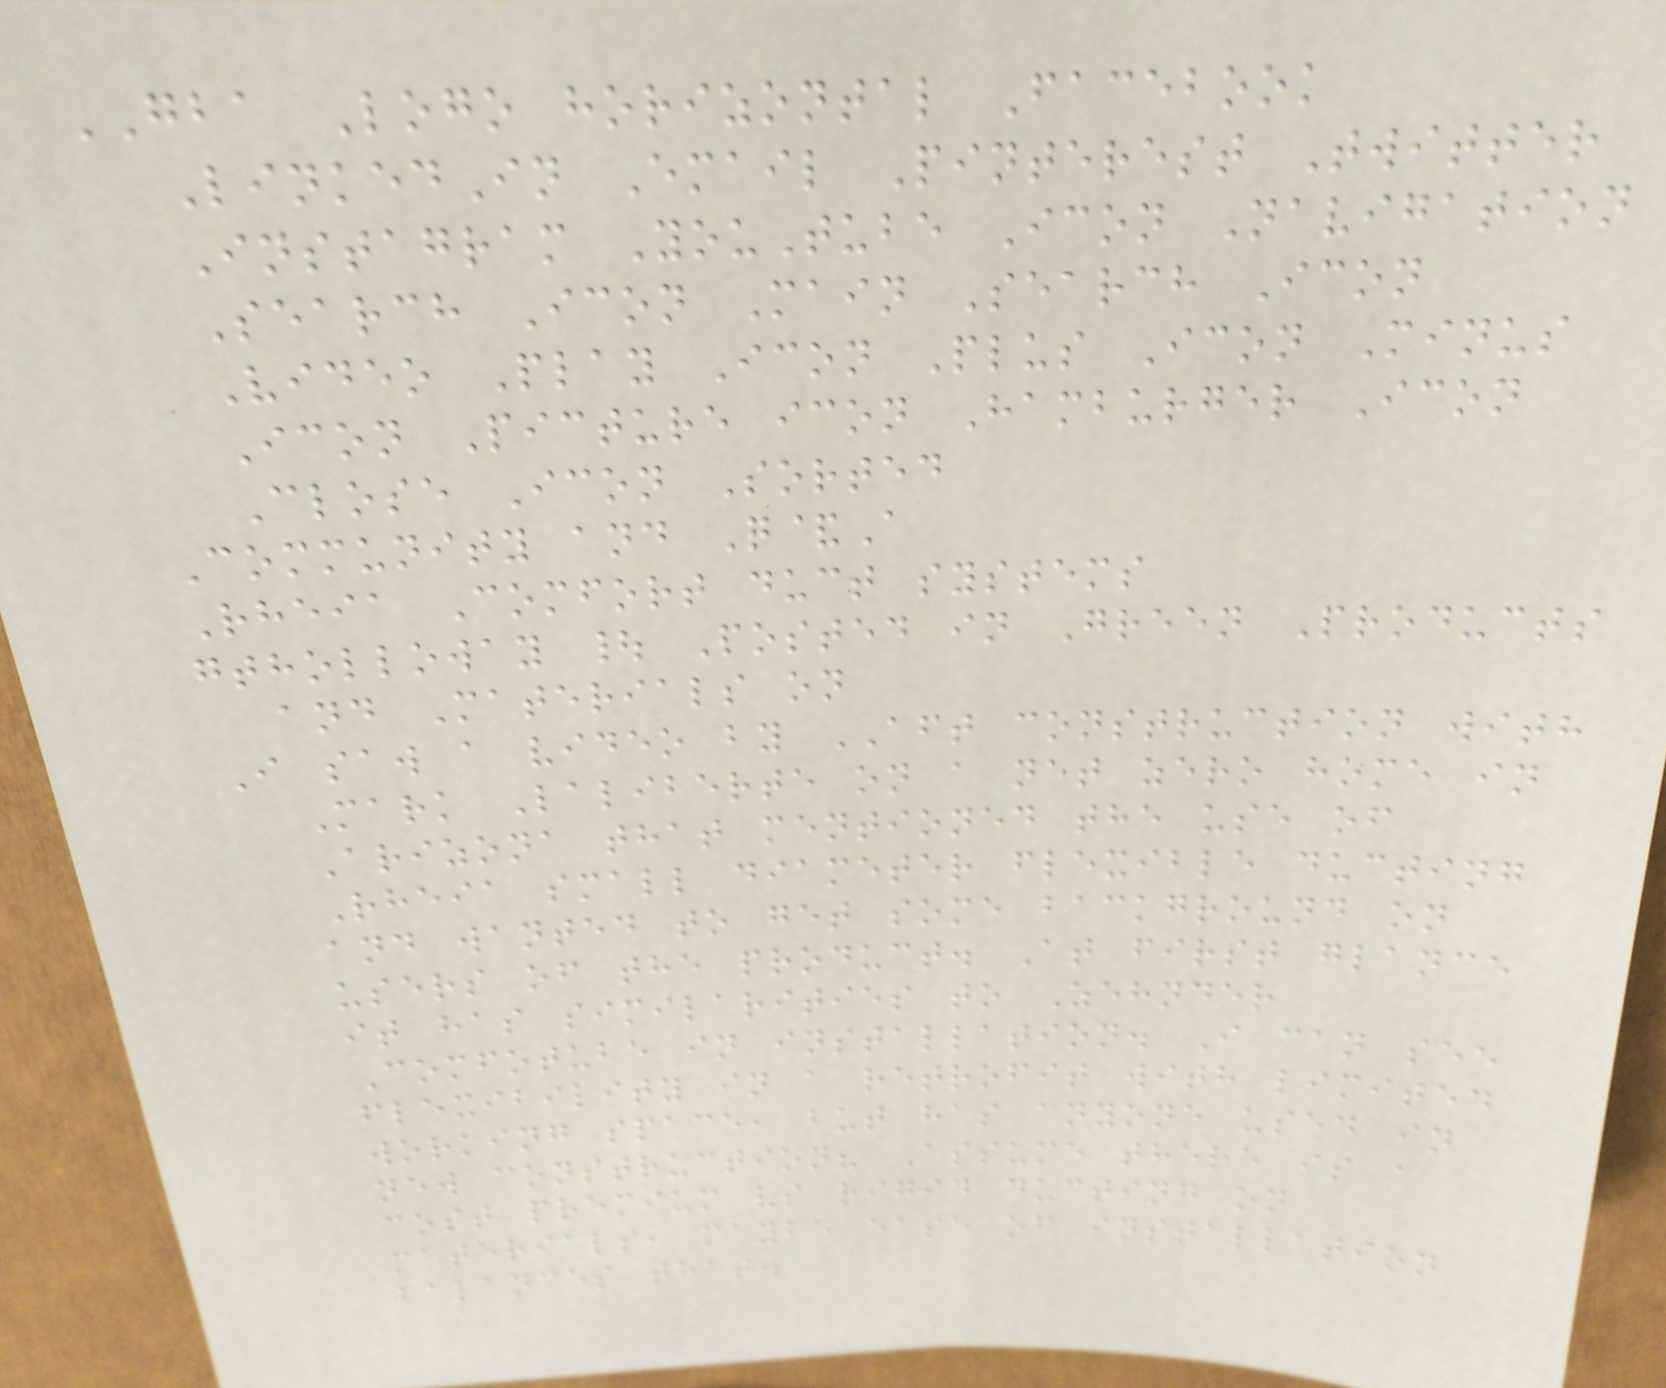GBA Logo horizontal Facebook
LinkedIn Email Pinterest Twitter
Instagram YouTube Icon Navigation
Search Icon Main Search Icon
Video Play Icon Plus Icon Minus
Icon Picture icon Hamburger Icon
Close Icon Sorted
Community and Q&A
Rheia Comfort duct systems
gtholloway | Posted in Green Products
and Materials on
I saw a video by AFT construction with
Mark Laliberte on a net zero home in
Arizona that mentioned the use of
Rheia small diameter flexible ducting
and wanted to get some background on
users of the product. At first glance
it has similarities to Zehnder
Comfotube in installation. I can see
flexibility in a retrofit with limited
working space, but has anyone used in
new construction? Assume there is a
cost premium vs rigid ducting on
materials, maybe ease of installation
balances that.
